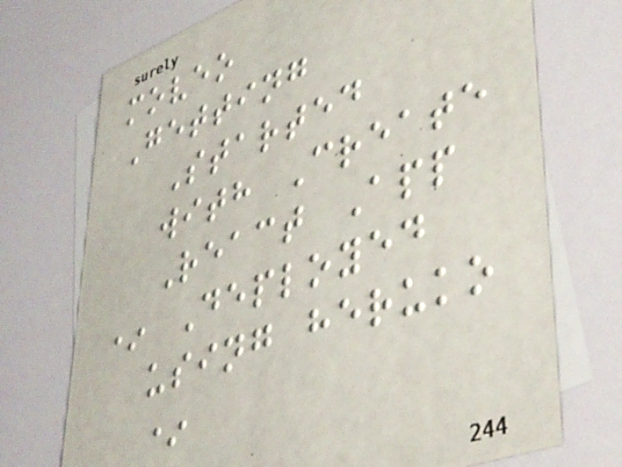moveo
Getting
Started
with Create
React App
* Deployed
using heruko
*
